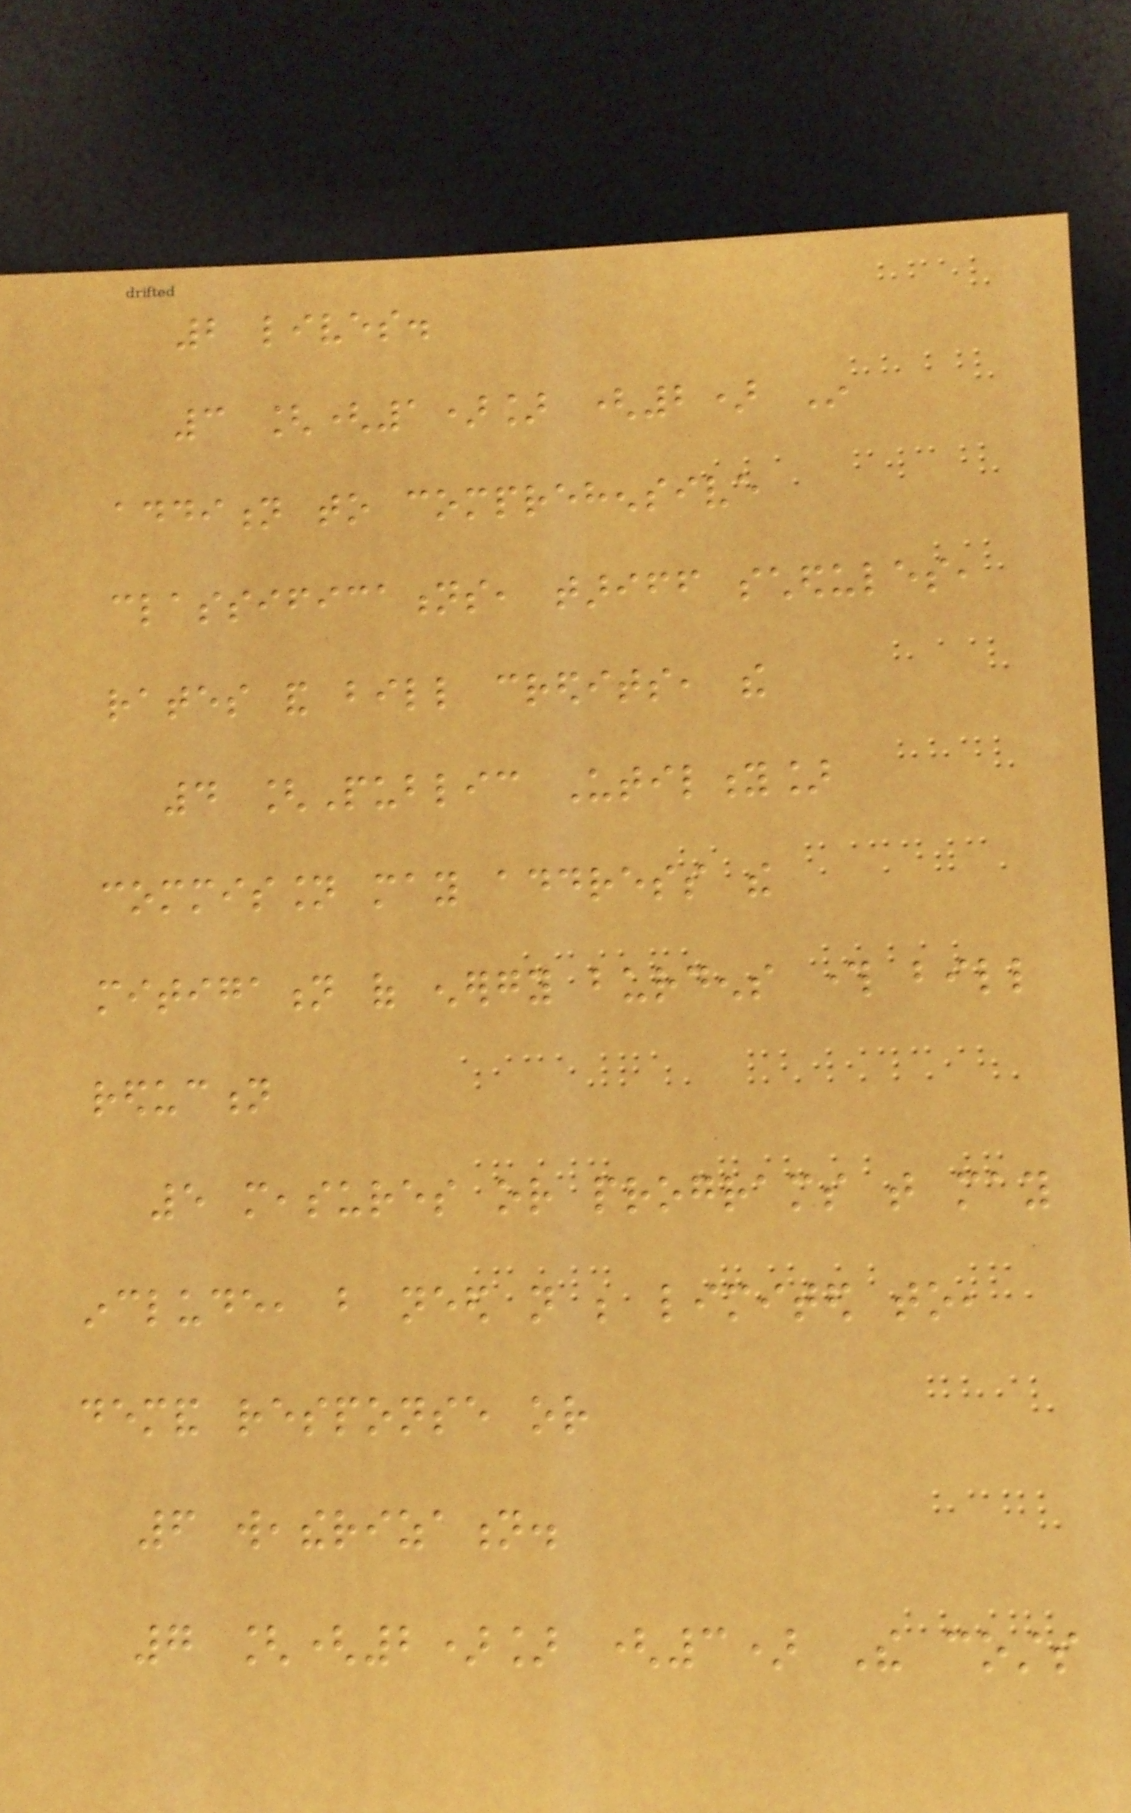2 lives.
3 [(1)] (2) In
addition to comprehensive
classifications, tariff schedules,
rates and bill credits, the
4 [Public Utility]
commission may address the
mitigation of energy burdens through bill
reduction
5 measures or programs that may
include, but need not be limited to,
demand response or
6 weatherization.
7 [(2)] (3) The costs
